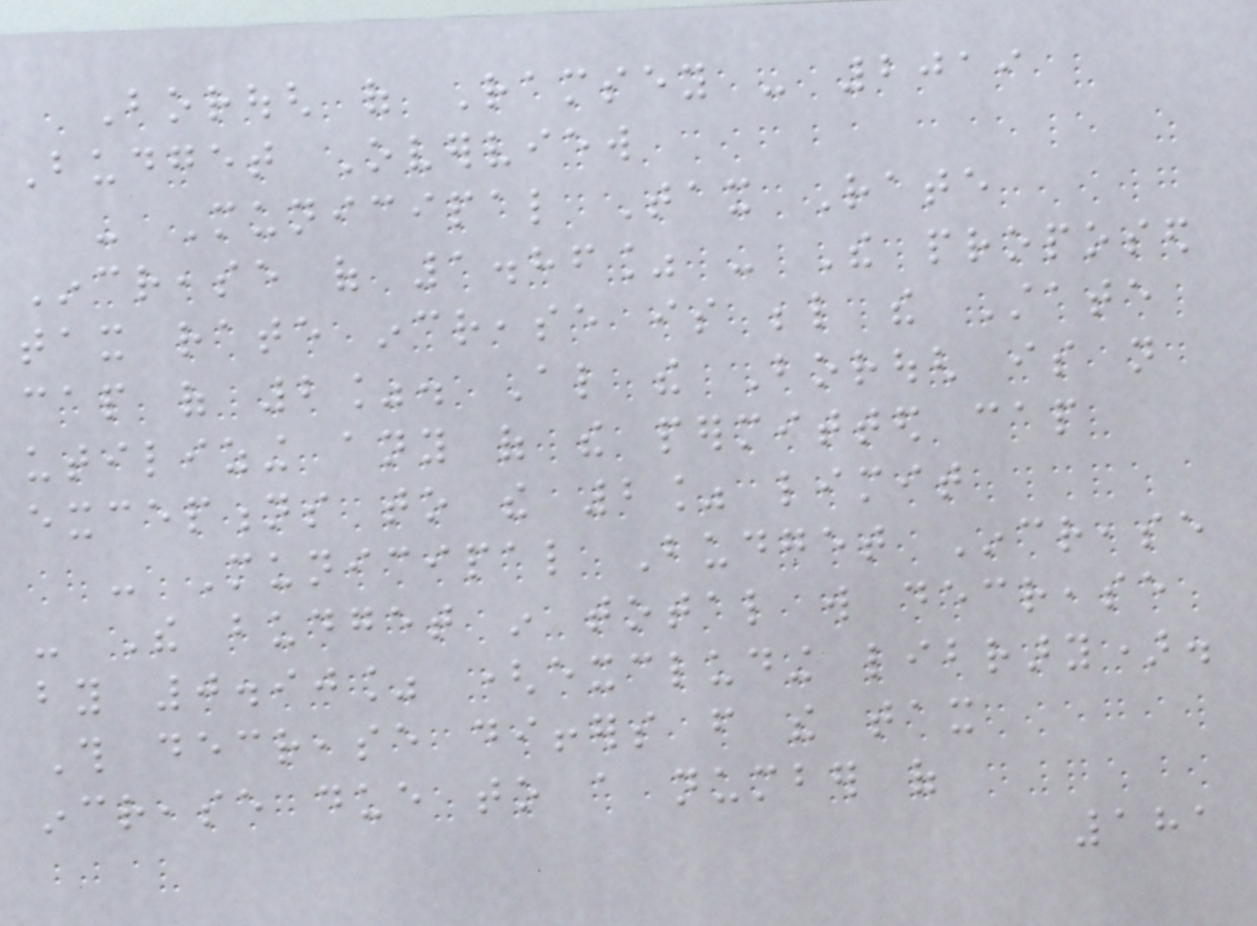Borough of Ramsey - 2019
Budget Overview
- Municipal Tax Rate
Increase of 1.86% - The proposed
tax rate increase is below the State
cap of 2%. Also the Borough is not
utilizing any of the permitted cap
exceptions to the 2% limit
- Municipal Budget Increase
- The budget in total will decrease
by 0.90% (excluding library).
This decrease differs from the tax
increase due to a number of
181
